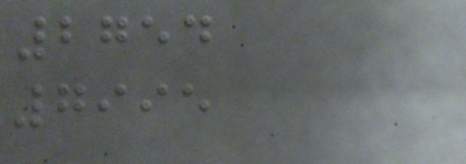2754
7995
